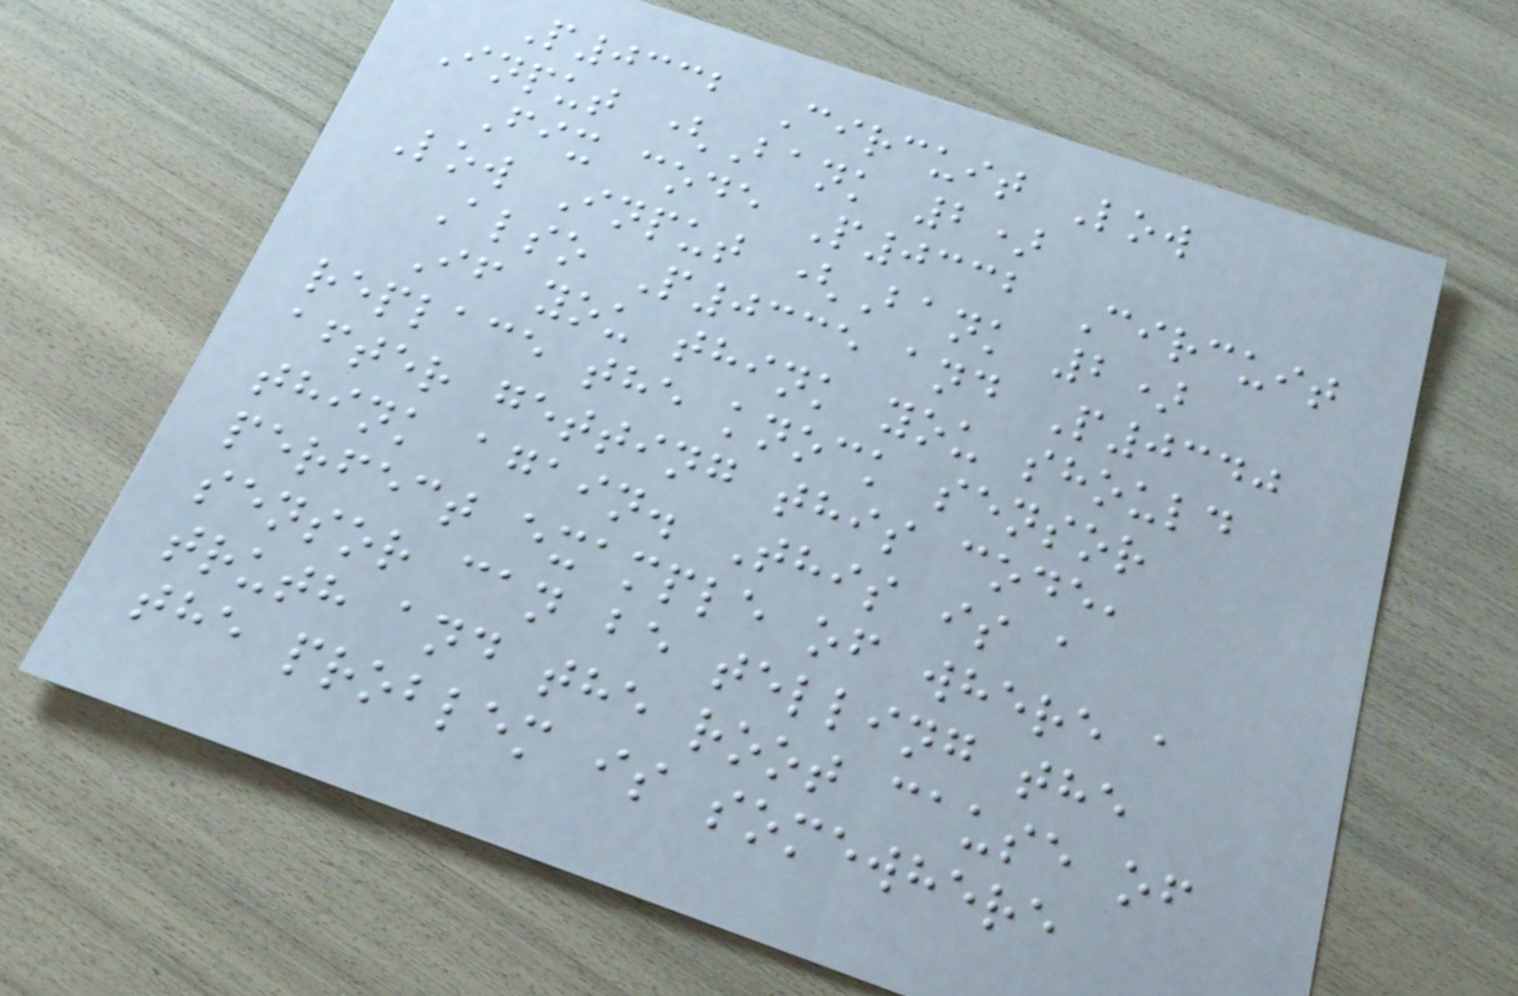P0332 Circuit Low
Input (Bank 2)
Fix code P0332 Circuit
Low Input (Bank 2)
Also P0335 and P0340
If you think you should
replace the knock sensor
after getting this code,
think again. This is a
perfect example of where a
sensor can be telling the
truth and the root cause of
the problem is somewhere
